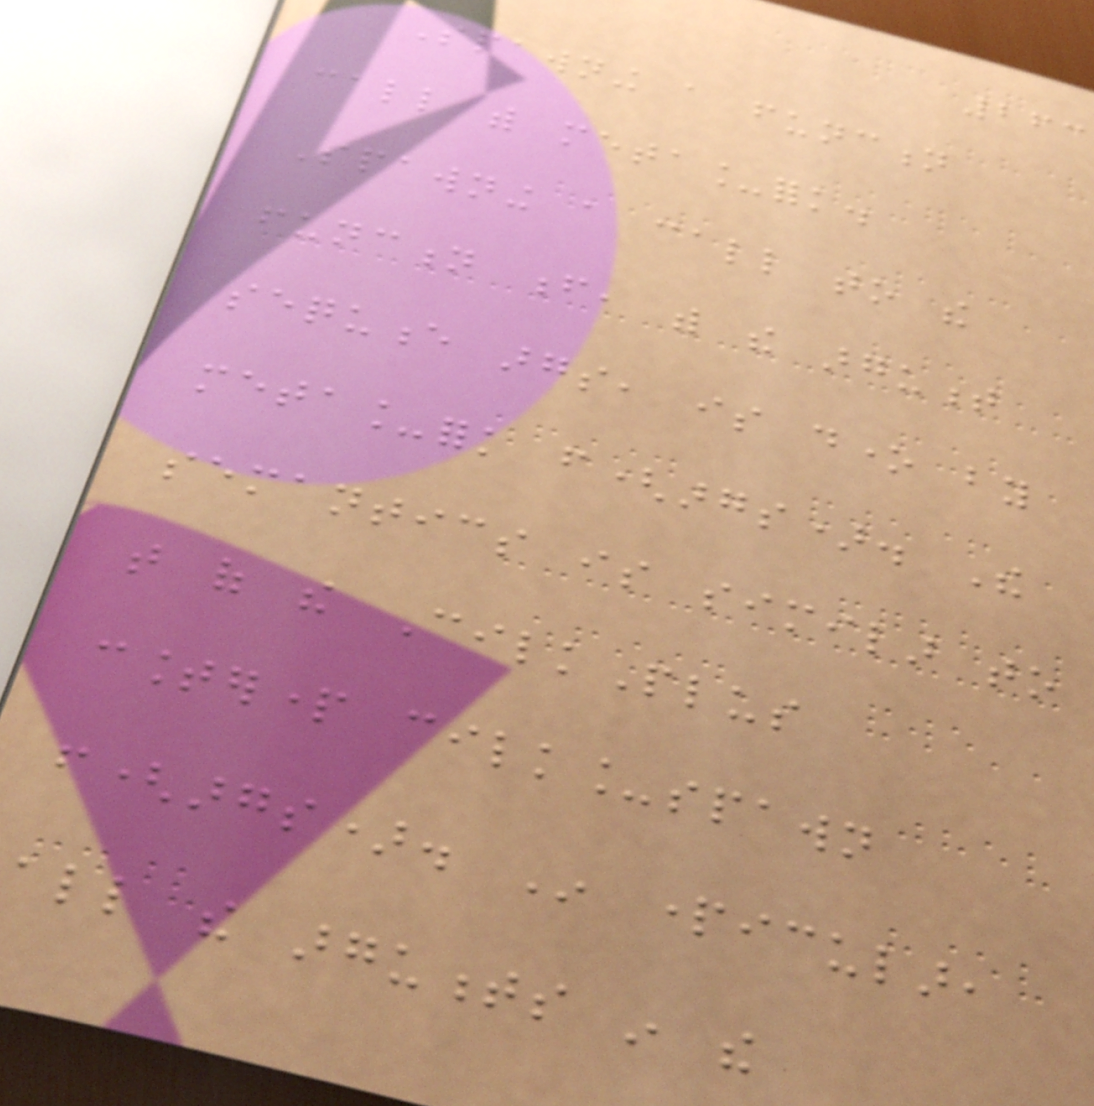263
Spawning a function
call with meta_fork.
Spawning a call to the
function f, with the argument
sequence args, is done by
meta_fork f(args). The
semantics is similar to
that of the CilkPlus
counterpart cilk_spawn
f(args). In particular,
all the arguments in the
